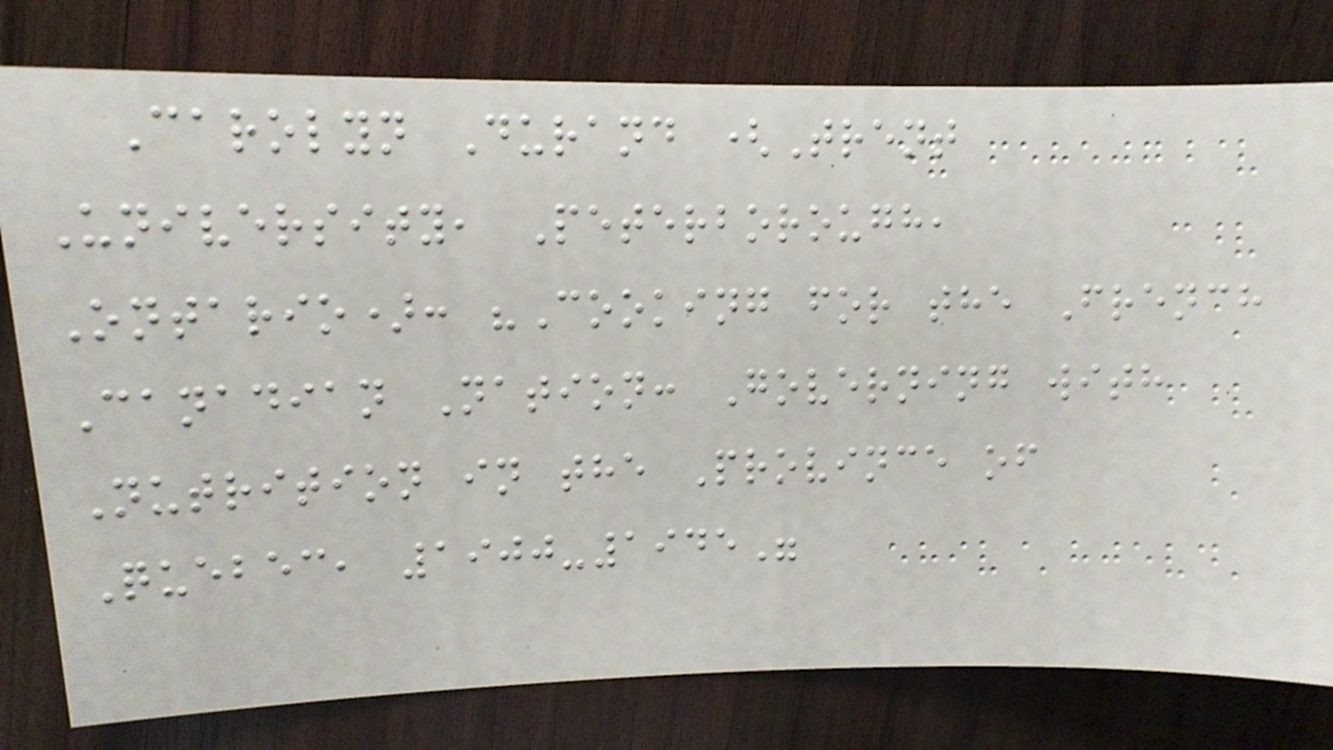Carolyn Durand (Trent
University, Peterborough,
Ontario): "Cooking for the French
Canadian Nation: Governing with
Nutrition in the Province of
Quebec, 1900-1945"
